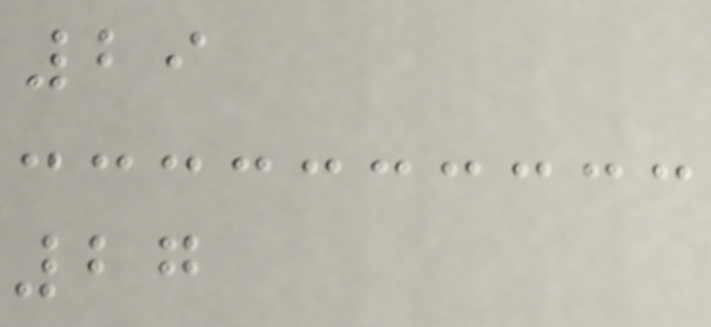29
27
